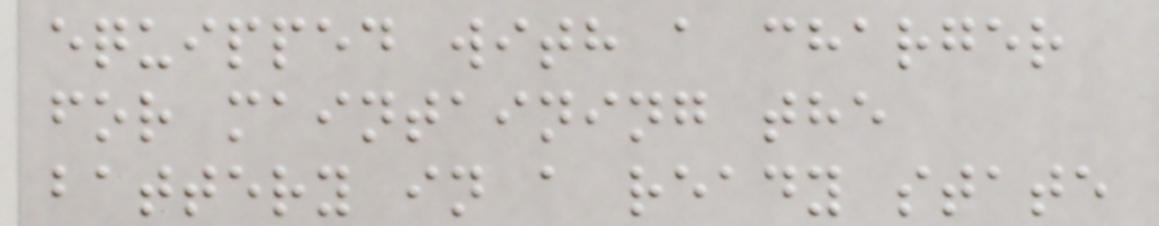equipped with a charger
for maintaining the
battery in a ready state
